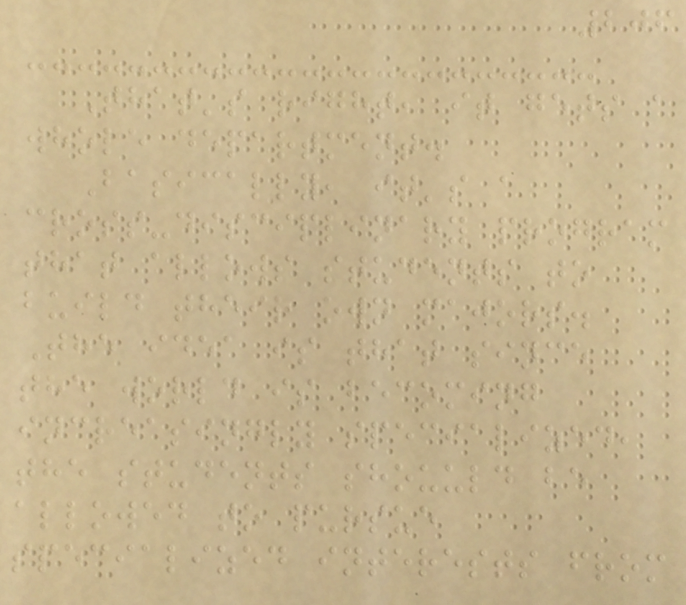206
That's right, it gets a
whole department.
Basically, it's a
cross-disciplinary program
that allows students to
build their own majors.
The idea is that since
the world is becoming
increasingly specialized,
the students shouuld be
allowed to pursue
specialized interests from
